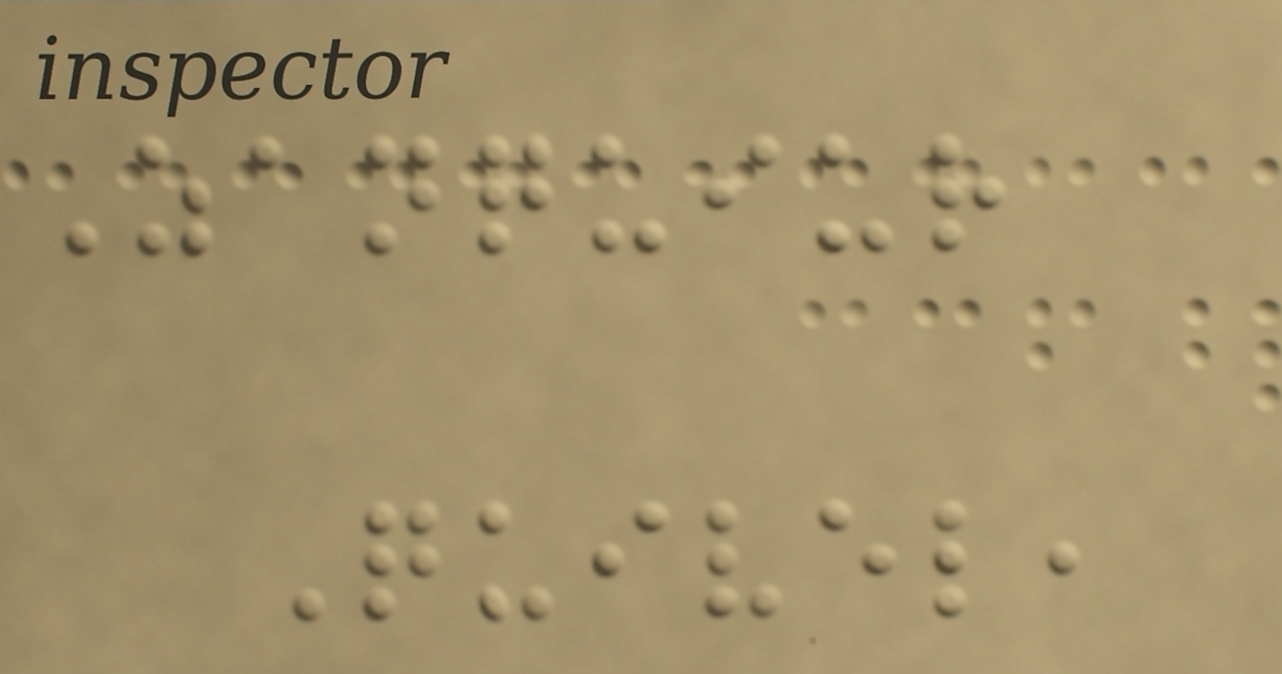Zanquiur
Quivel,
